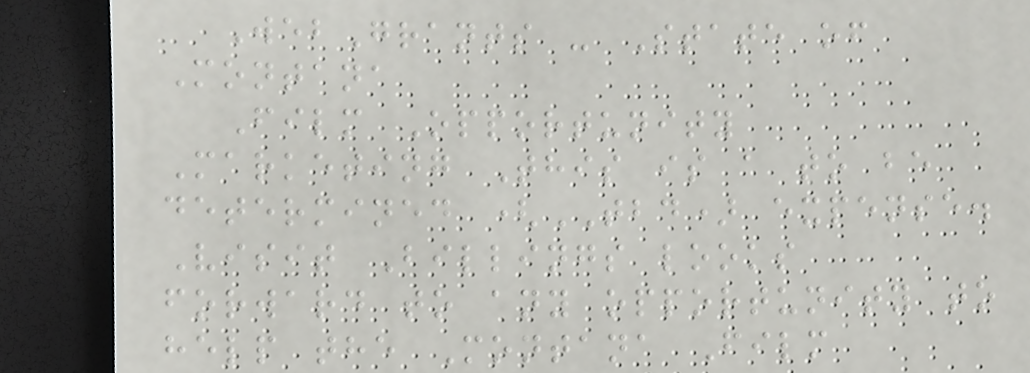WebGrants - State of
Montana
Film Opportunity
Marketing This is a to be
determined (TBD) expense.
Visit Billings looks
forward to any opportunity to
help the Montana Film
